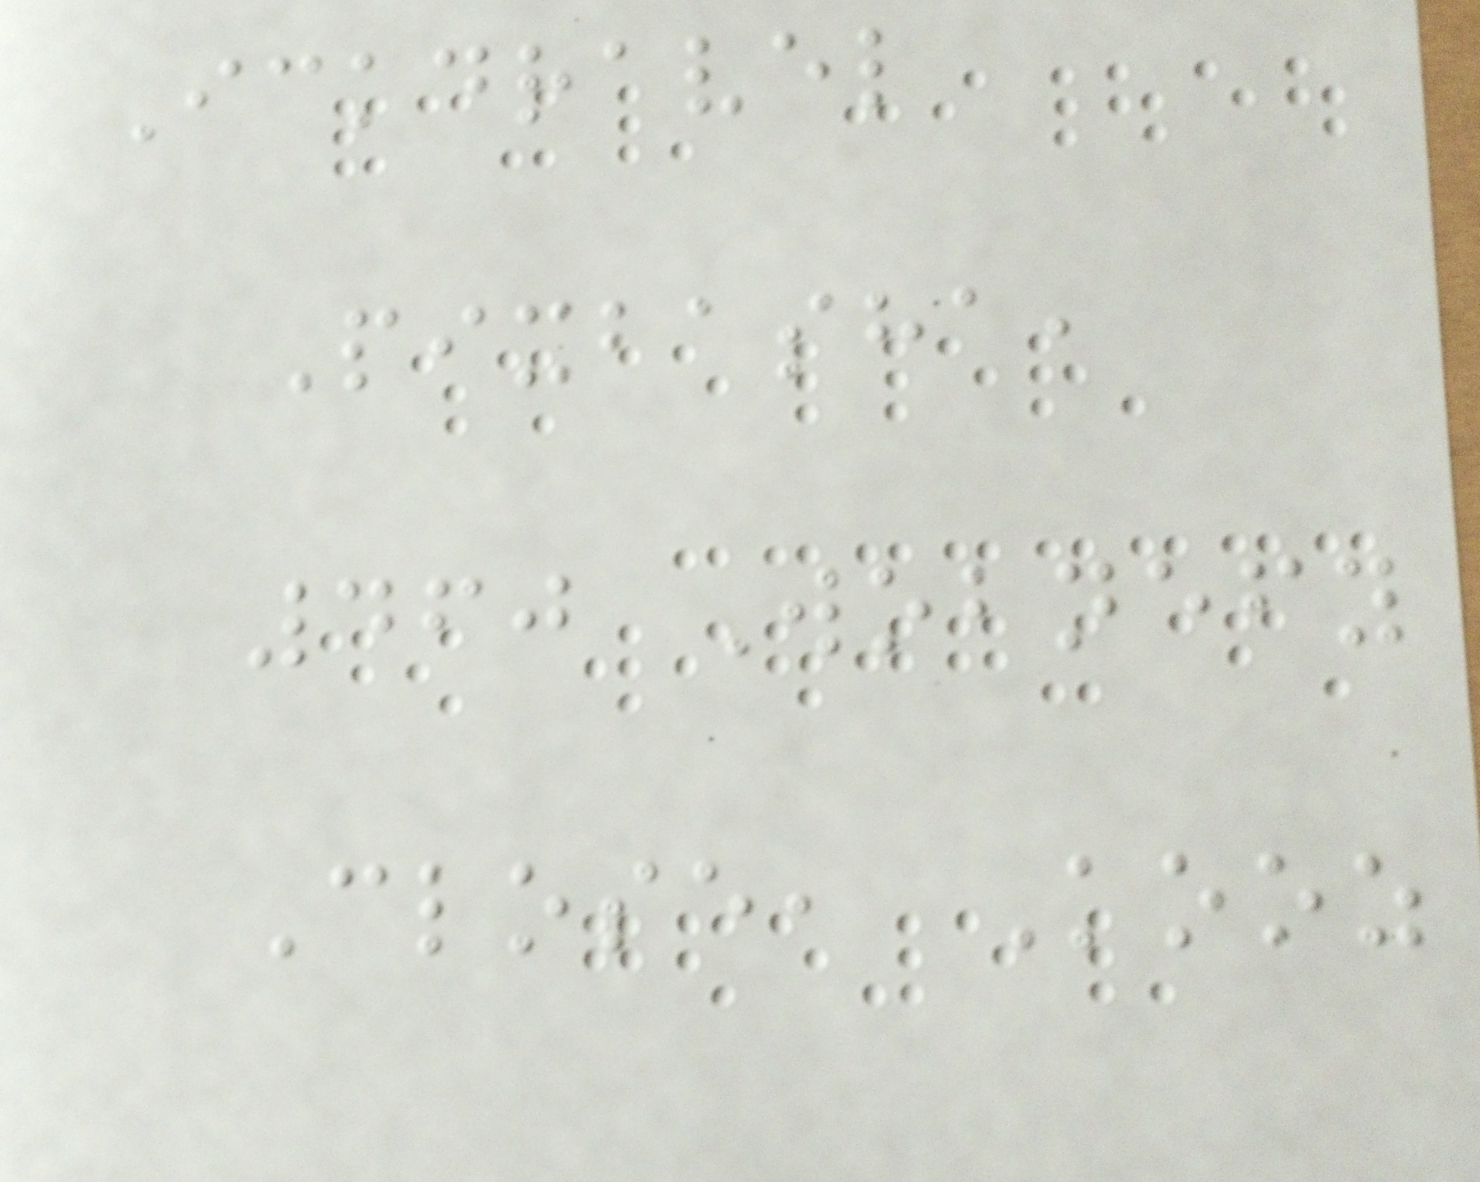Ickdravel
Pixbasha,
460 Wobnefy
Close, Kooz
